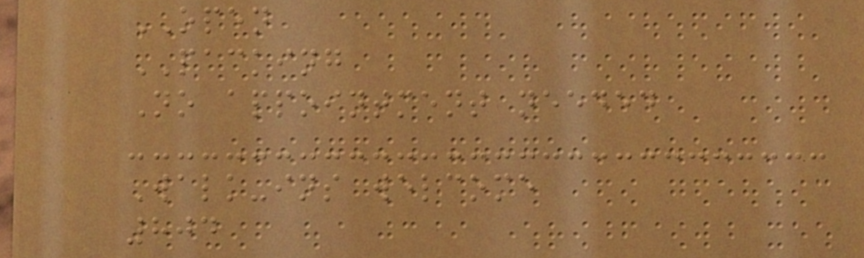OPEN
PACKING
No appointment needed
Walk-ins welcome
804
